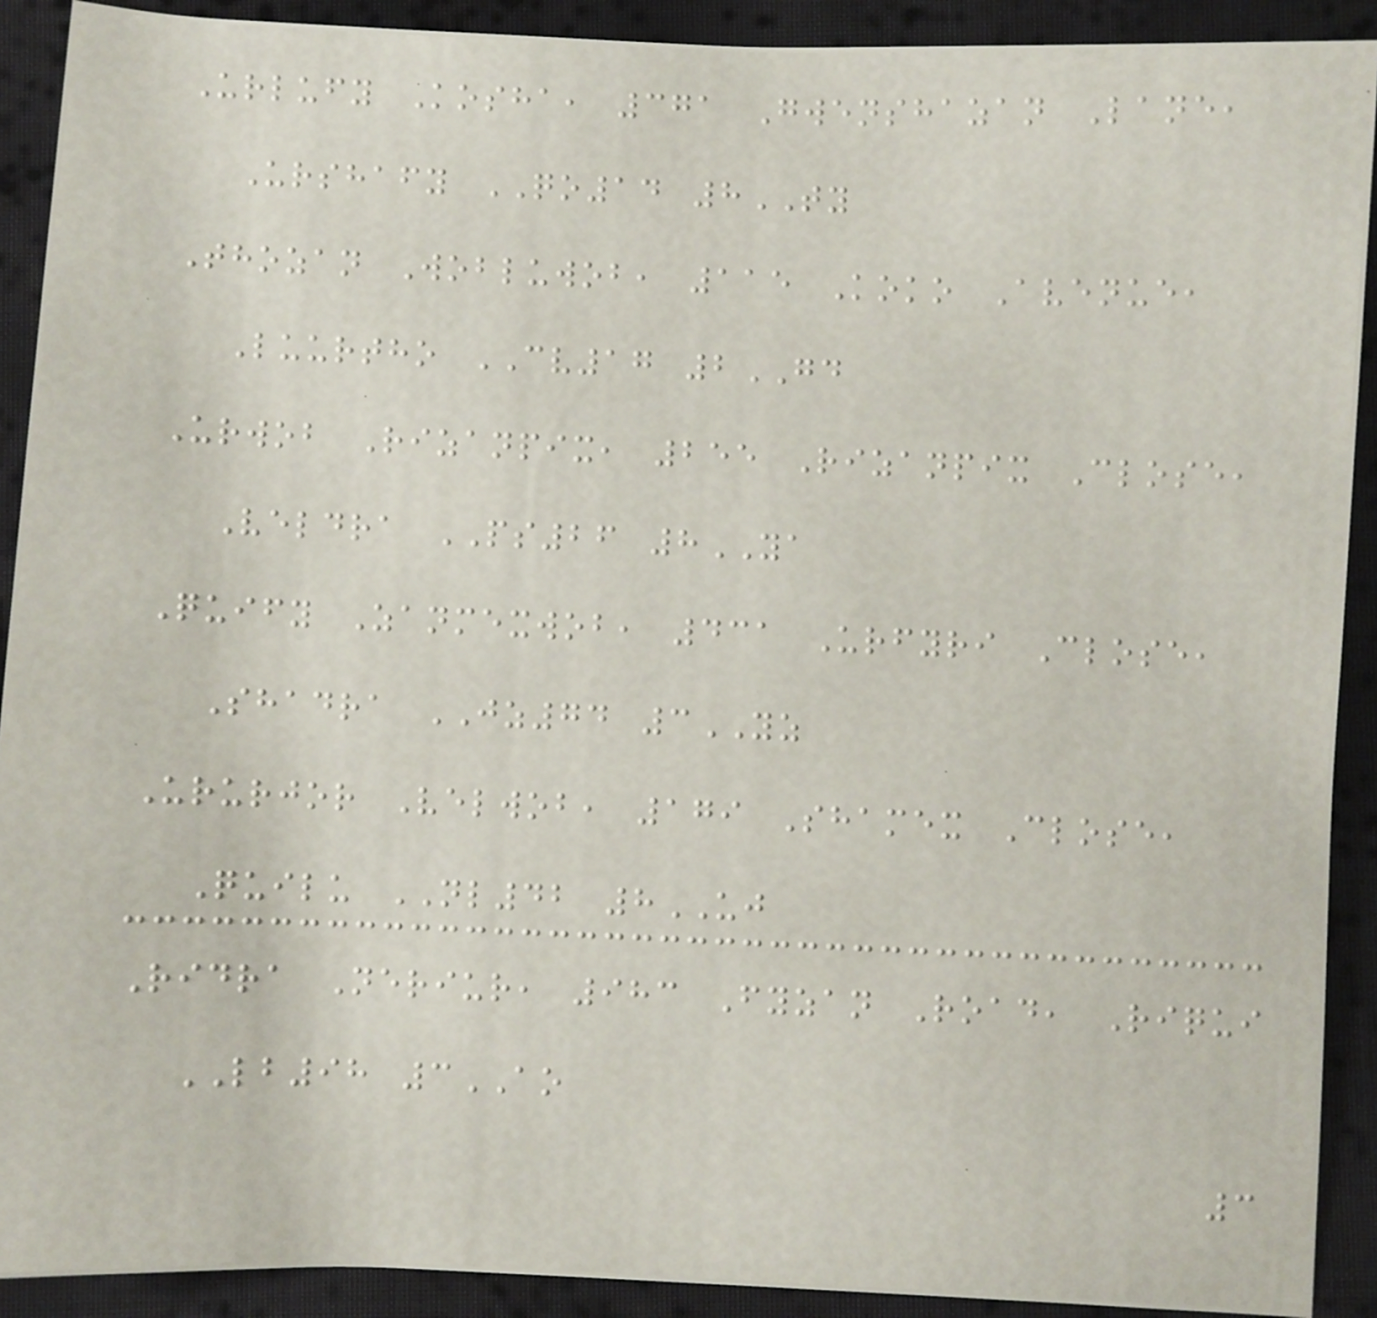Urlufy Kosha, 371 Gwenshazan Lane,
Urshafy QO14 8TY
Thozan Wobluwob, 115 Koko Avenue,
Luurtho CV17 2GD
Urwob Rizanpix, 255 Rizanpix Close,
Veldra PS26 8YA
Quify Zanmexwob, 431 Urfyri Close,
Shadra JZ74 3YZ
Ururjor Velwob, 179 Shamex Close,
Quilu NL42 8UJ
Ridra Neriur, 983 Fyzan Road, Riqui
LB98 3AO
3
